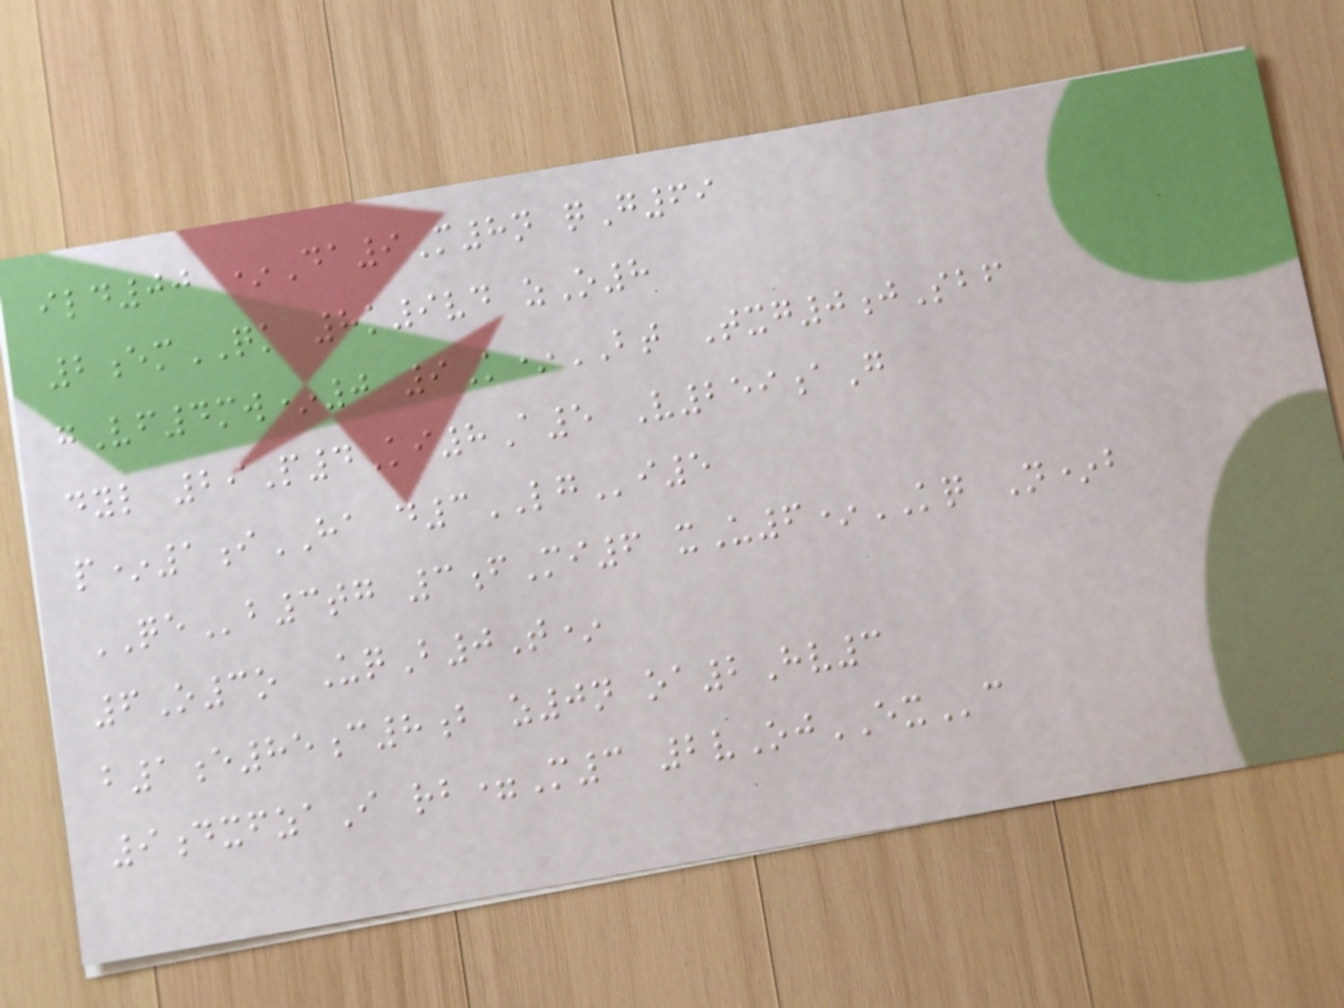ild00 *Da9M8n qG69
2emQK 8k9vd zO8
gVf4mw*0 9K*BT Txg0jSbf
dyl 29P4Ki8A5 V259aG
p*1iHA d3LGi5
QEb3tg 3fMi6 xU6*KQ N*b
6O3o UqB0T*
b1e85c8b z0n oa2Hv3
9dxfzaI rb=M3 2vOjEXc
